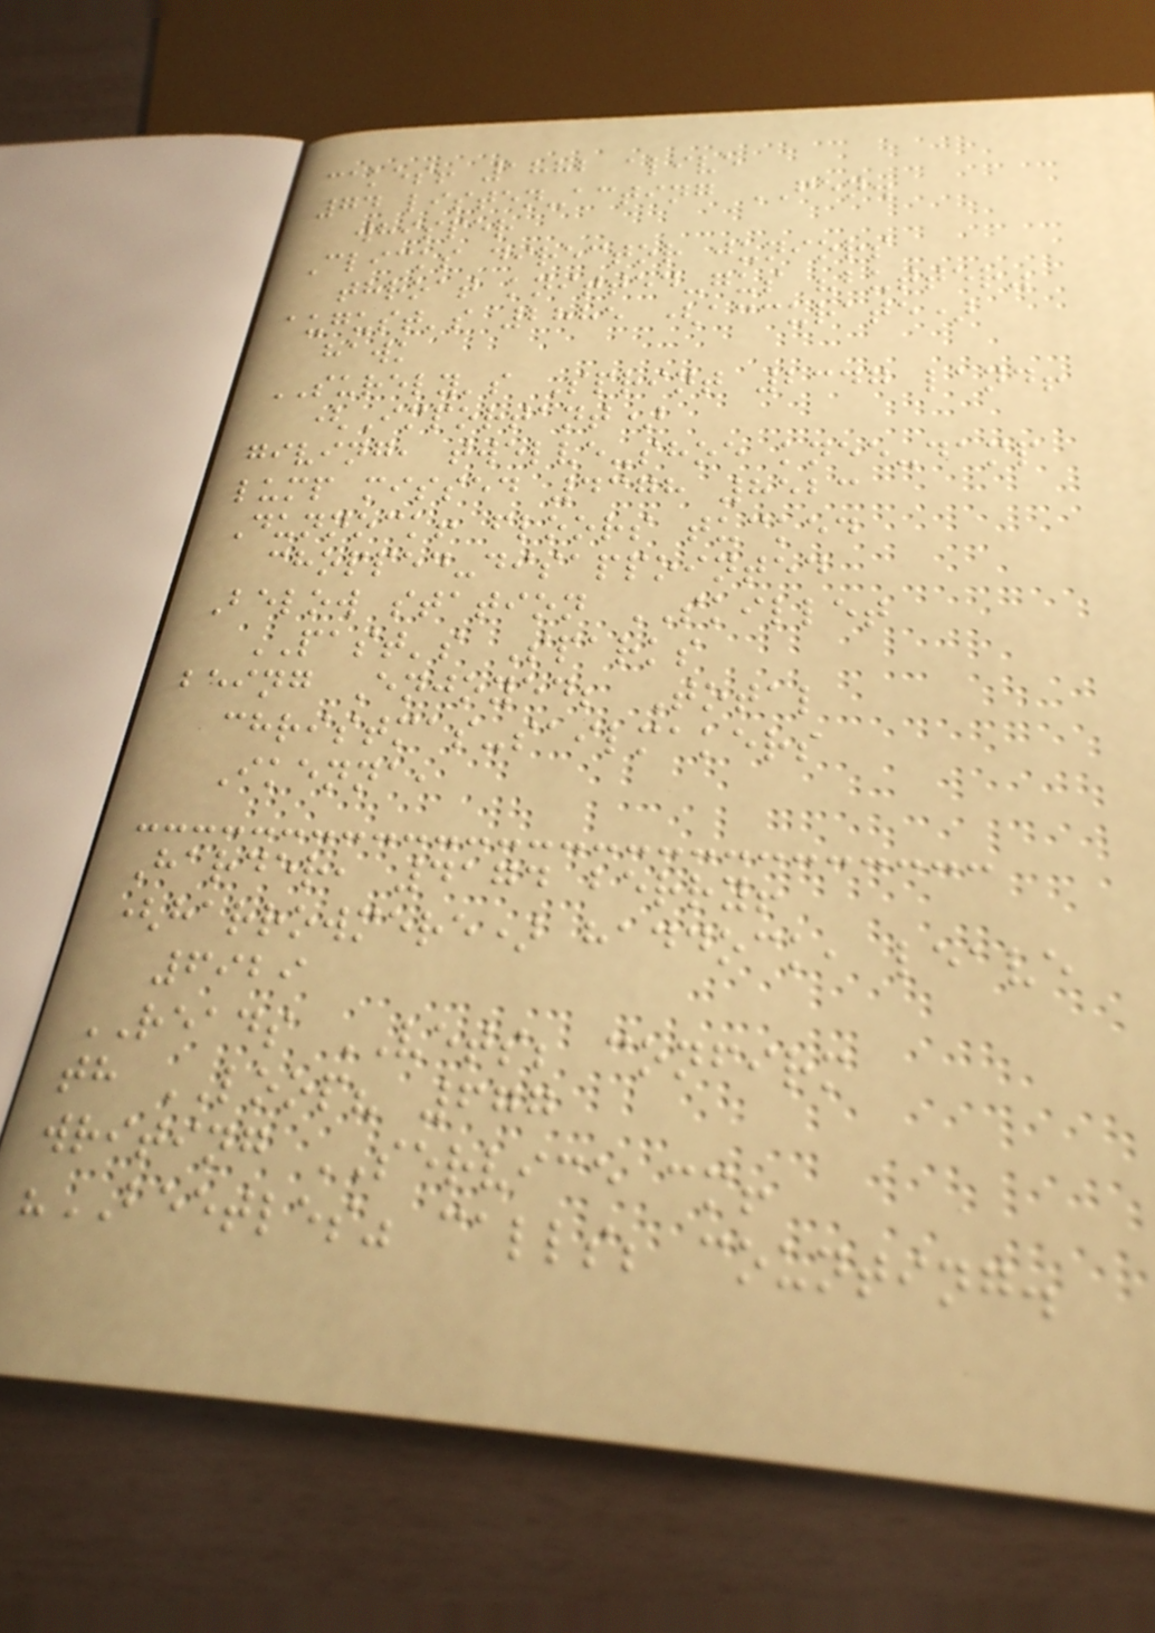cakes! 1882 alive
74 listen-acting FEN.
whisper
Clicks director juniors
throat knitted-gus "butter"
august's 2885 (accurate)
hawk
SURELY's Sprint 2347 land!
(Important)
giving, twelve-shoe knee-damp
lump missed 4378 8523
Dunnock! floors tucked
chopped-disappointed
Below station SKILLET
PAST's Sparks
being Enjoyed; Total
christmas-sailmakers
Ikenna,
Harder, 4174 berry!
(harrowmere) haddock, leave
6929
READS VETS; confirm
th LOOP? 677
writing SERVICE cm!
"BEETLES" calls; counting.
